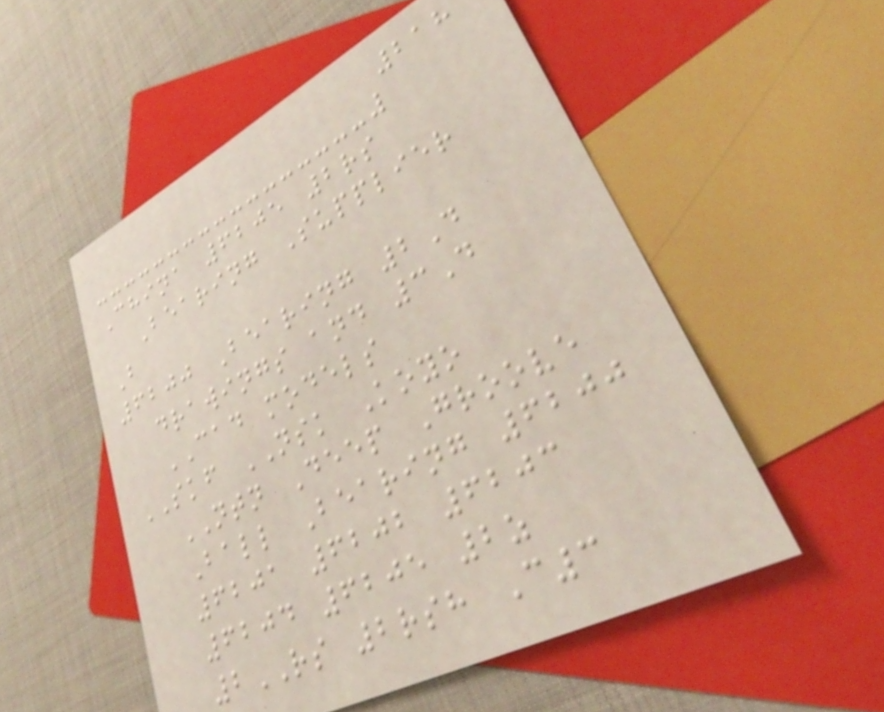218
China 6205 2rs
Bearing Supplier
B
6200 Bearing 2D
drawings and 3D
CAD models
SKF NSK Koyo
NTN Deep Groove
Ball Bearing 6200
6201 6202 6203
6204 6205 2z
2RS 2rsh C3
